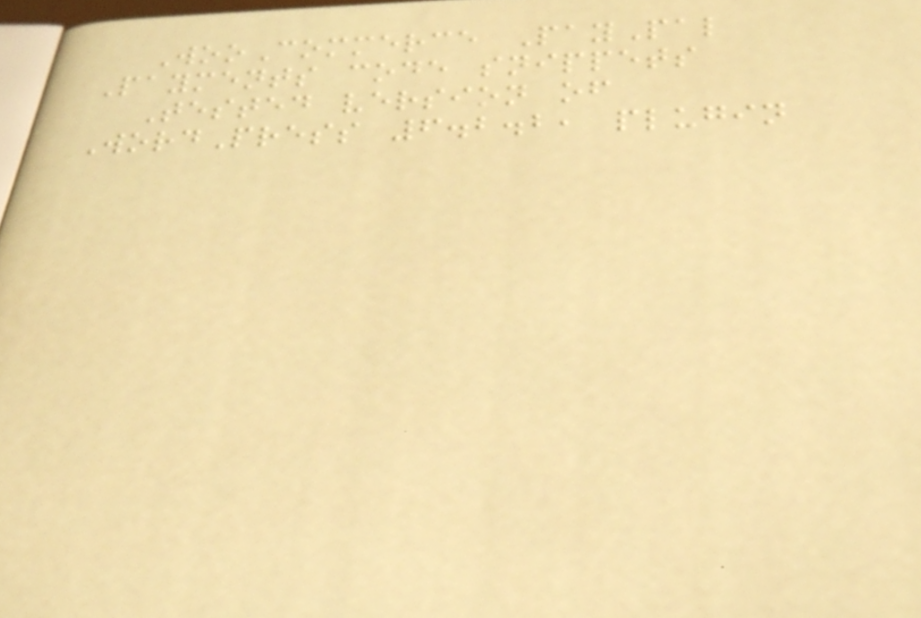WooCommerce PayPal
Payments code snippets
Tested version of
WordPress 6.2.2, plugin
